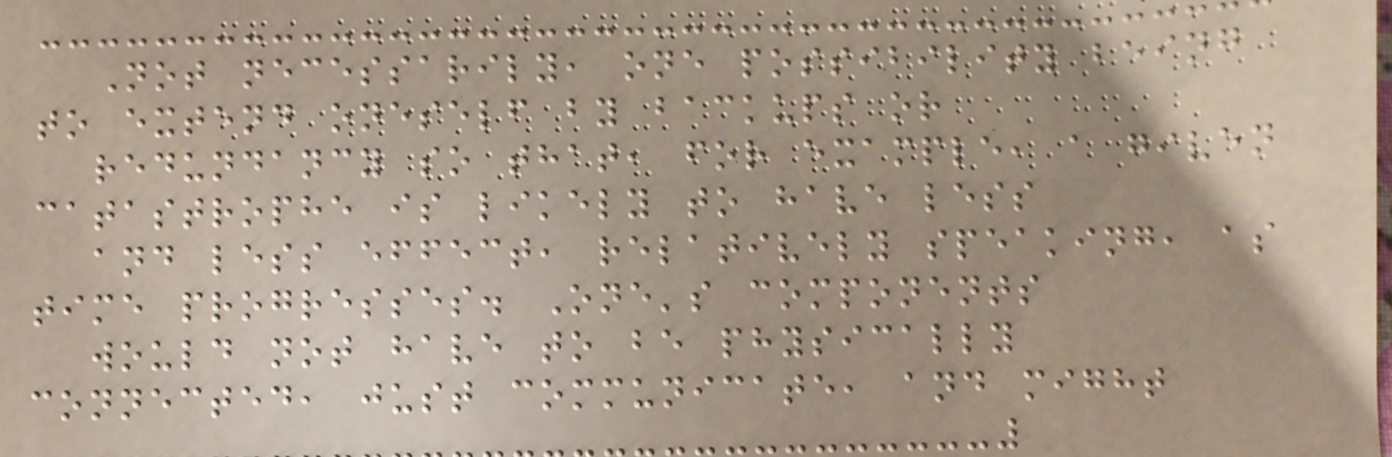Not necessarily, one possibility being
to extend oneself by backups or
redundancy so that, for example, a given
catastrophe is likely to have less
and less effect, relatively speaking, as
time progresses. One's components
would not have to be physically
connected, just communicate, and might
